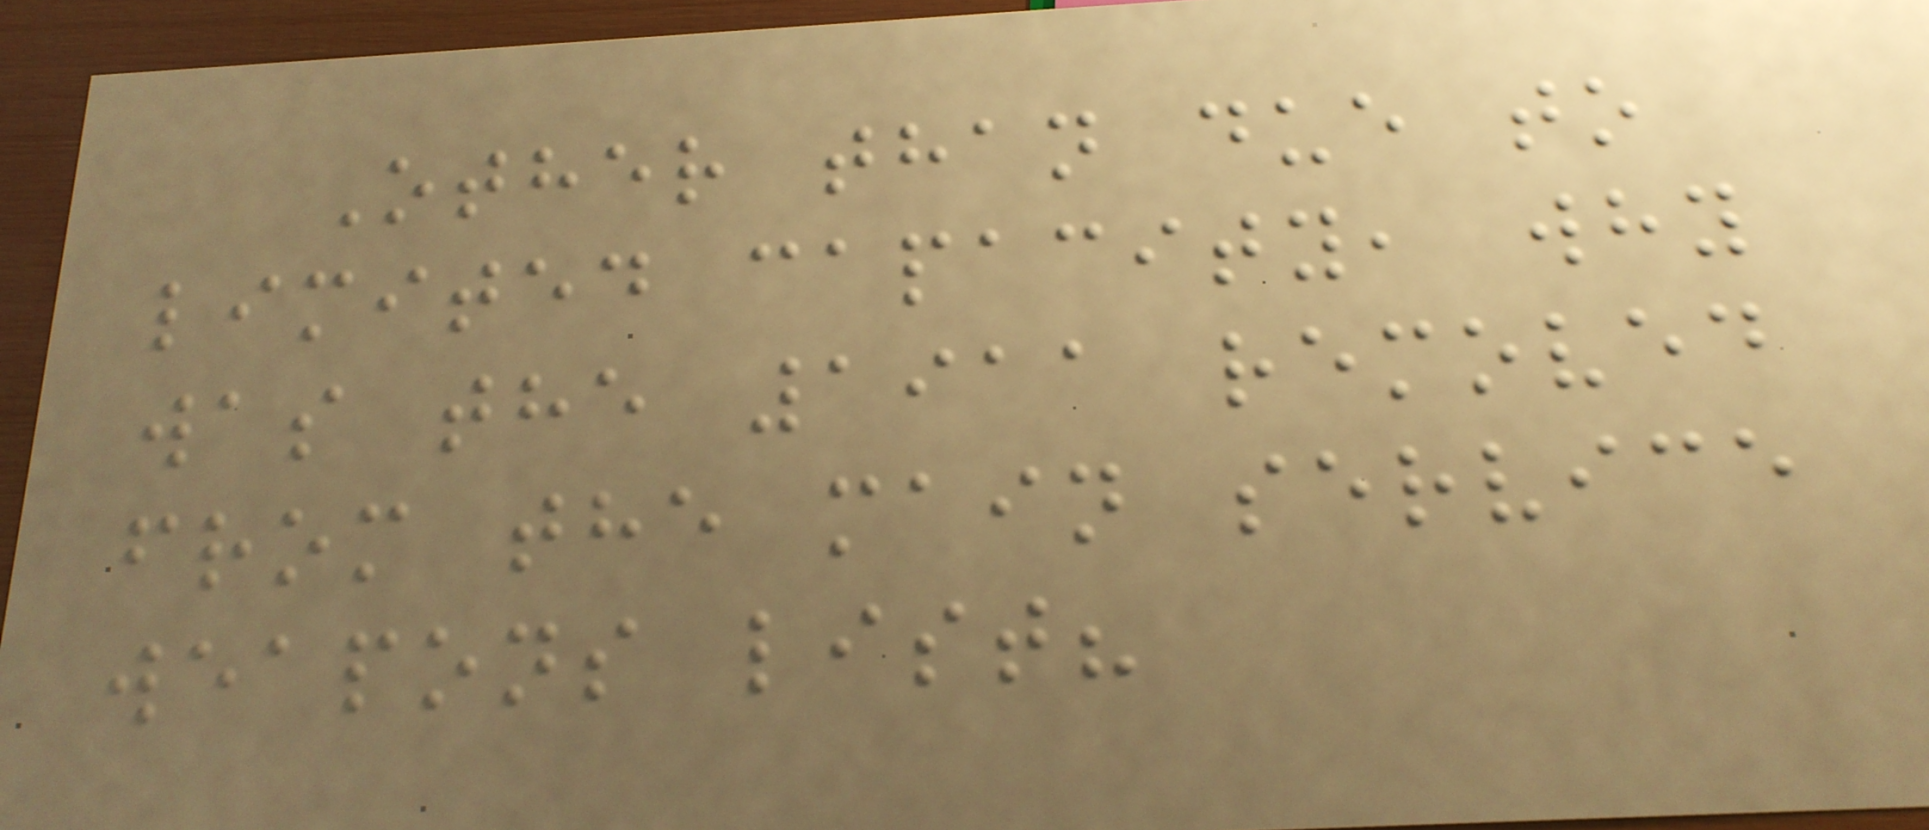Other than due to
limited capacity, why
was the 1911 removed
from the main service
weapons list?
